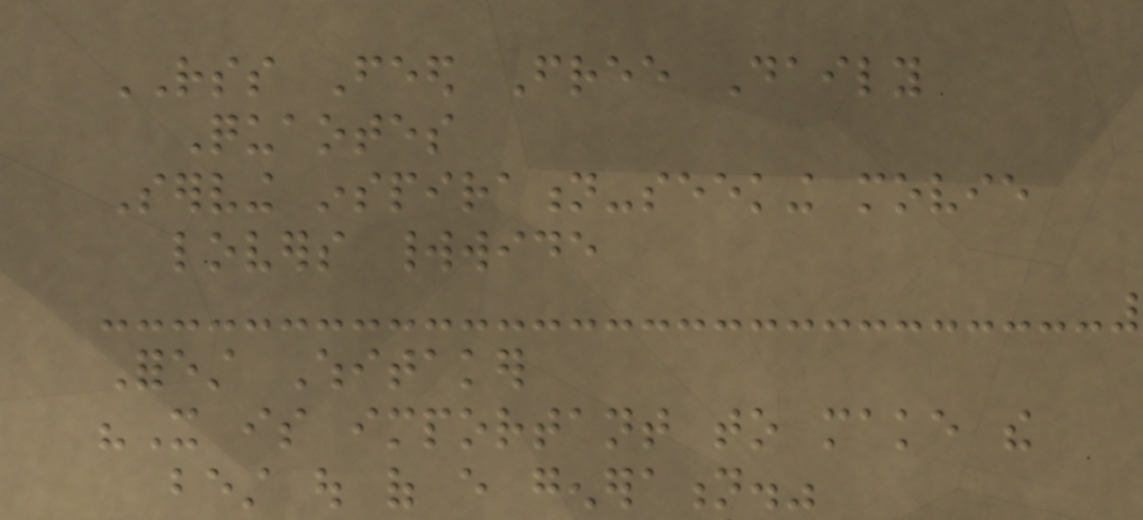RSS Feed Free Daily
Quaotes
Serving inspiration-seeking movie
lovers worldwide
Forest Whitaker
"It is important to make the
best out of every generation."
